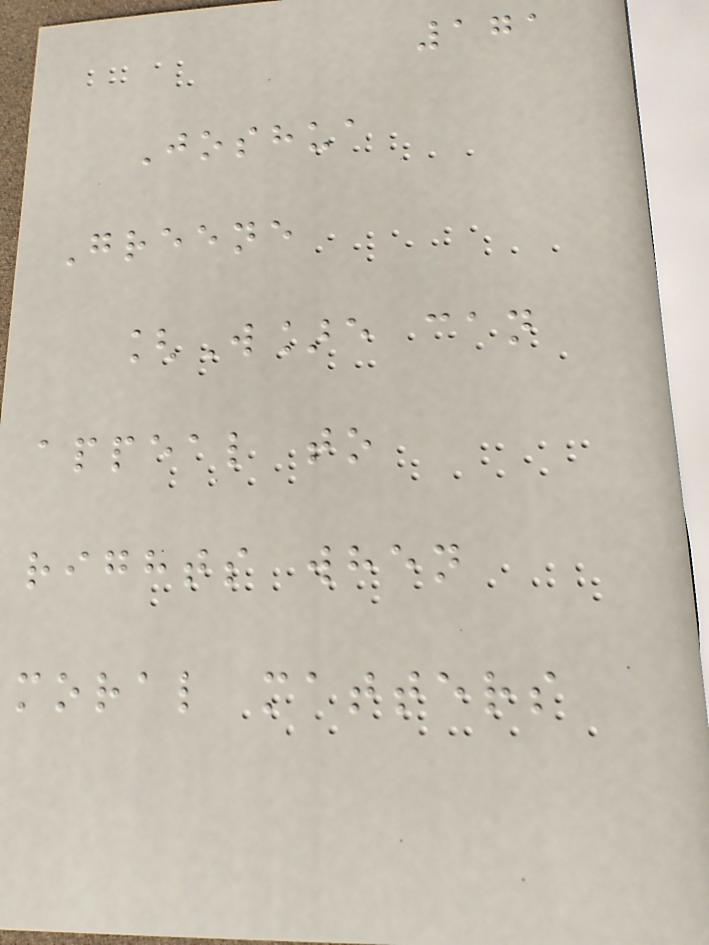171
Joshua
Greene
[W]e can
appeal to
rights when
moral matters
